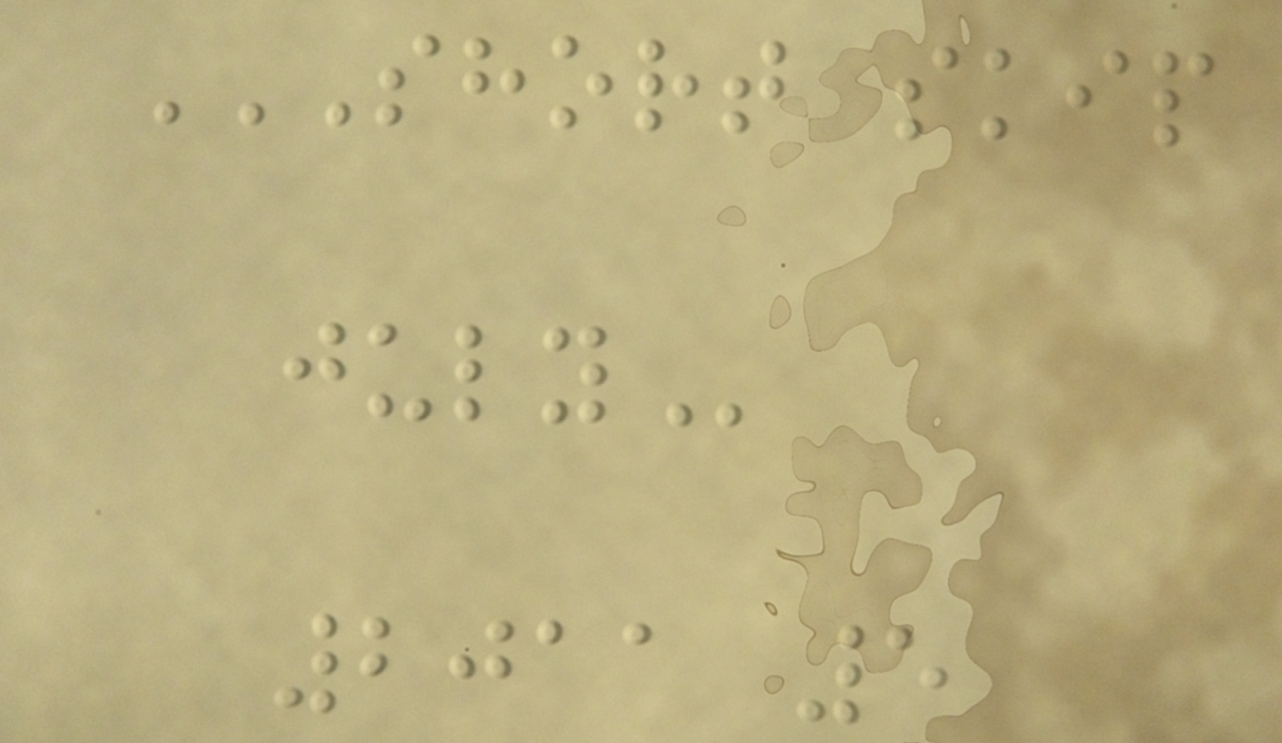SHORT SKIP
JULY
2011 5
